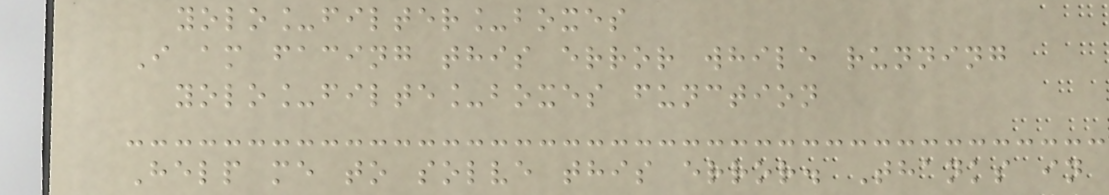yolo_filter_boxes
I am facing this error while running
yolo_filte_boxes function
Help me to solve this error. Thanks in
